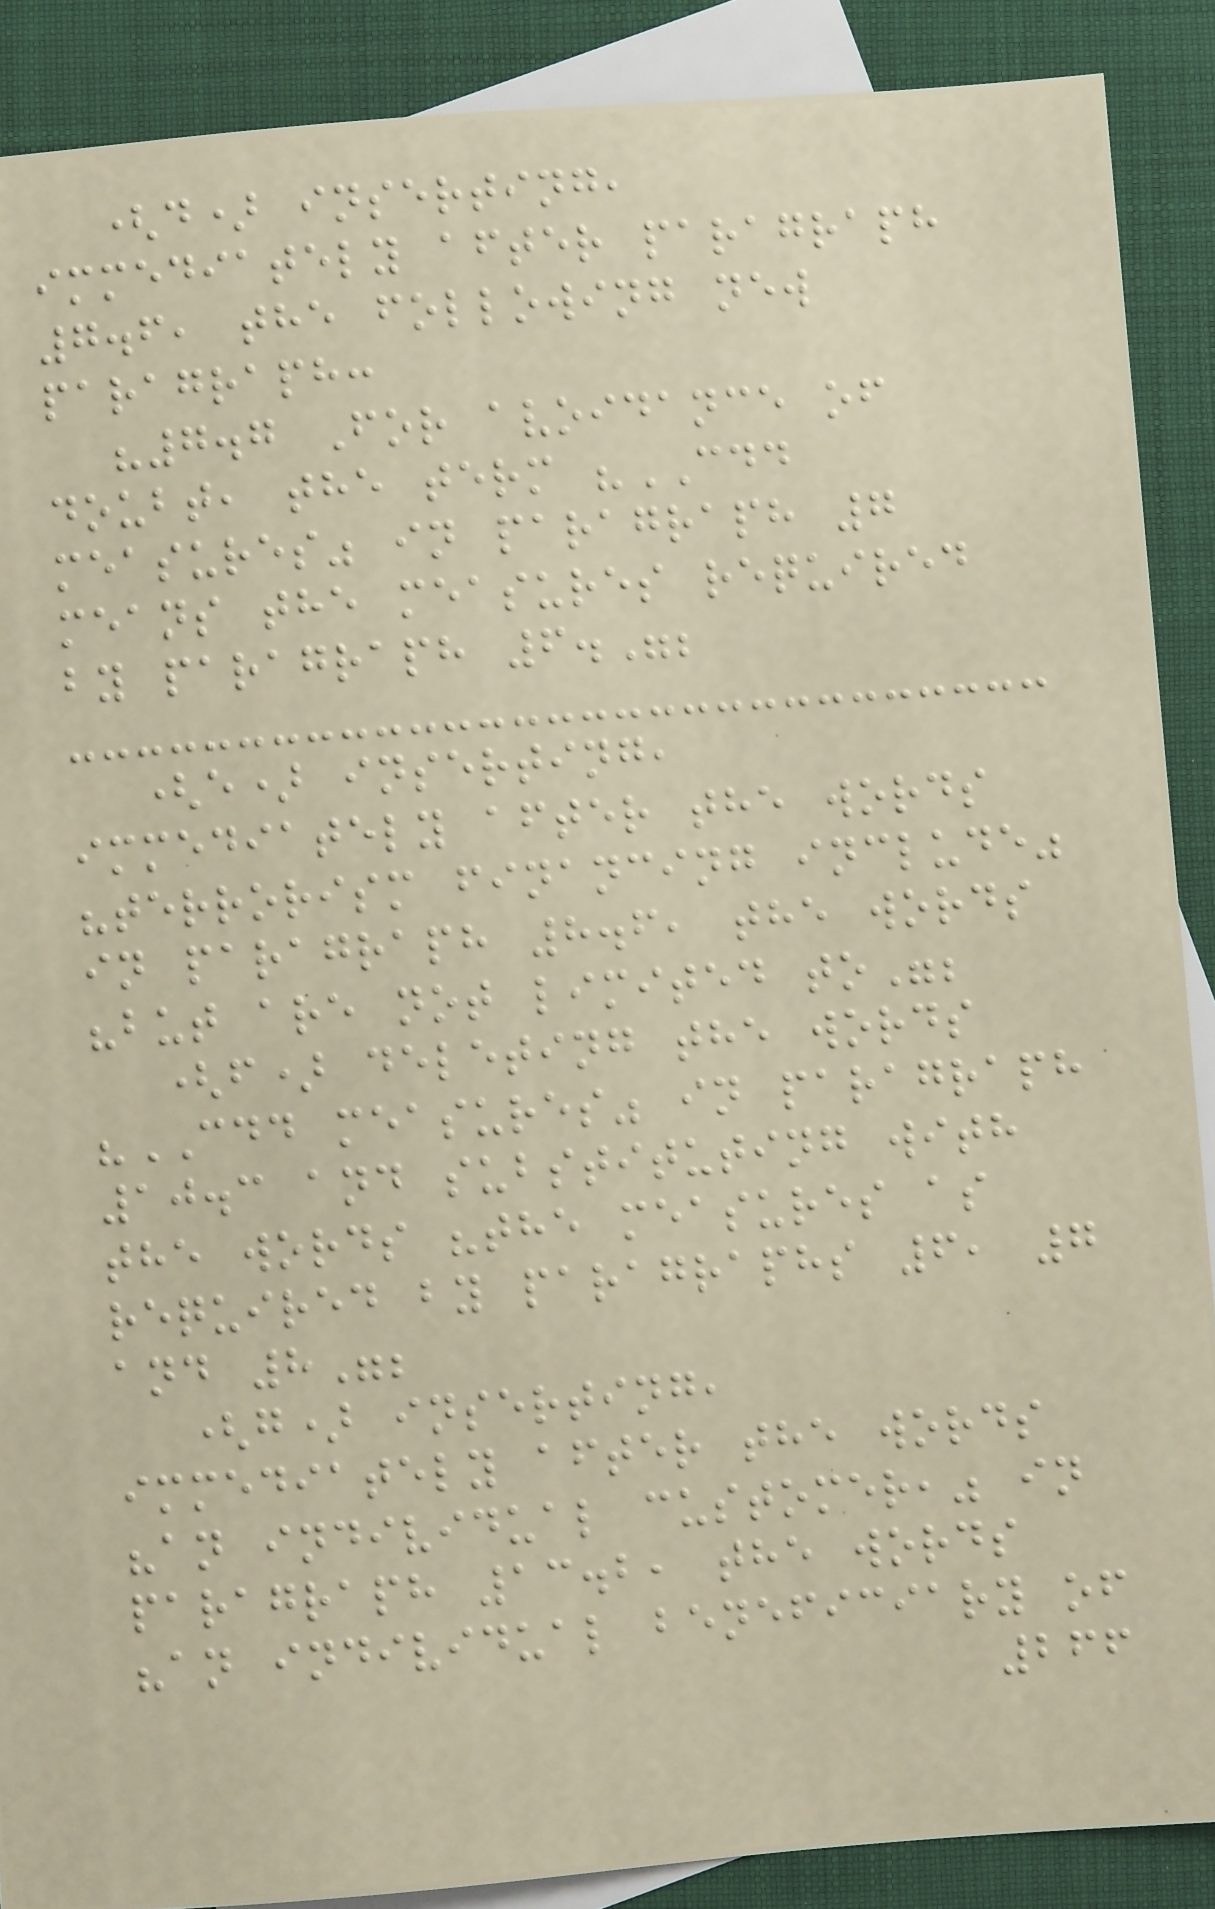(d) inserting,
immediately after paragraph
7.6, the following new
paragraph:
"7.7 For avoidance of
doubt, the term "CDD
measures" in paragraph 7
means the measures required
by paragraph 6.";
(e) inserting,
immediately after the words
"terrorism financing include"
in paragraph 8.6, the words
"but are not limited to";
(f) deleting the words
"CDD measures" in paragraph
10.3 and substituting with
the words "the measures as
required by paragraphs 6, 7
and 8";
(g) inserting,
immediately after the words
"an individual customer," in
paragraph 13.2, the words
"an individual beneficiary of
266
